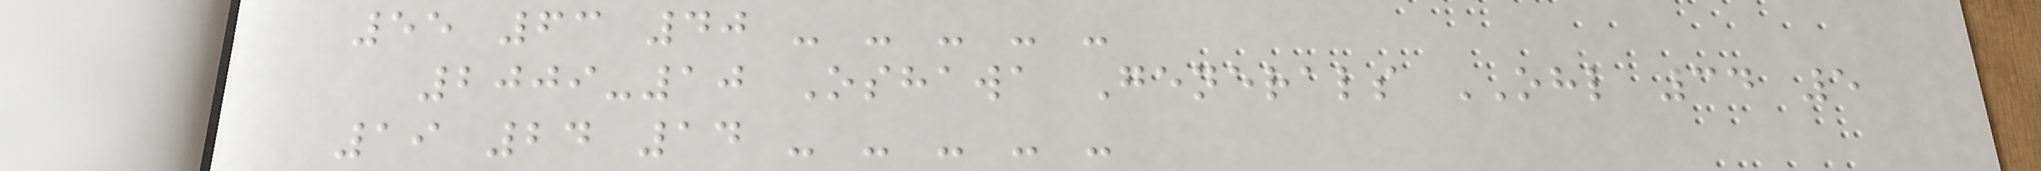55 63 40 - - - - -
2009-10 Oshawa Generals OHL 34 5
19 24 14 - - - - -
